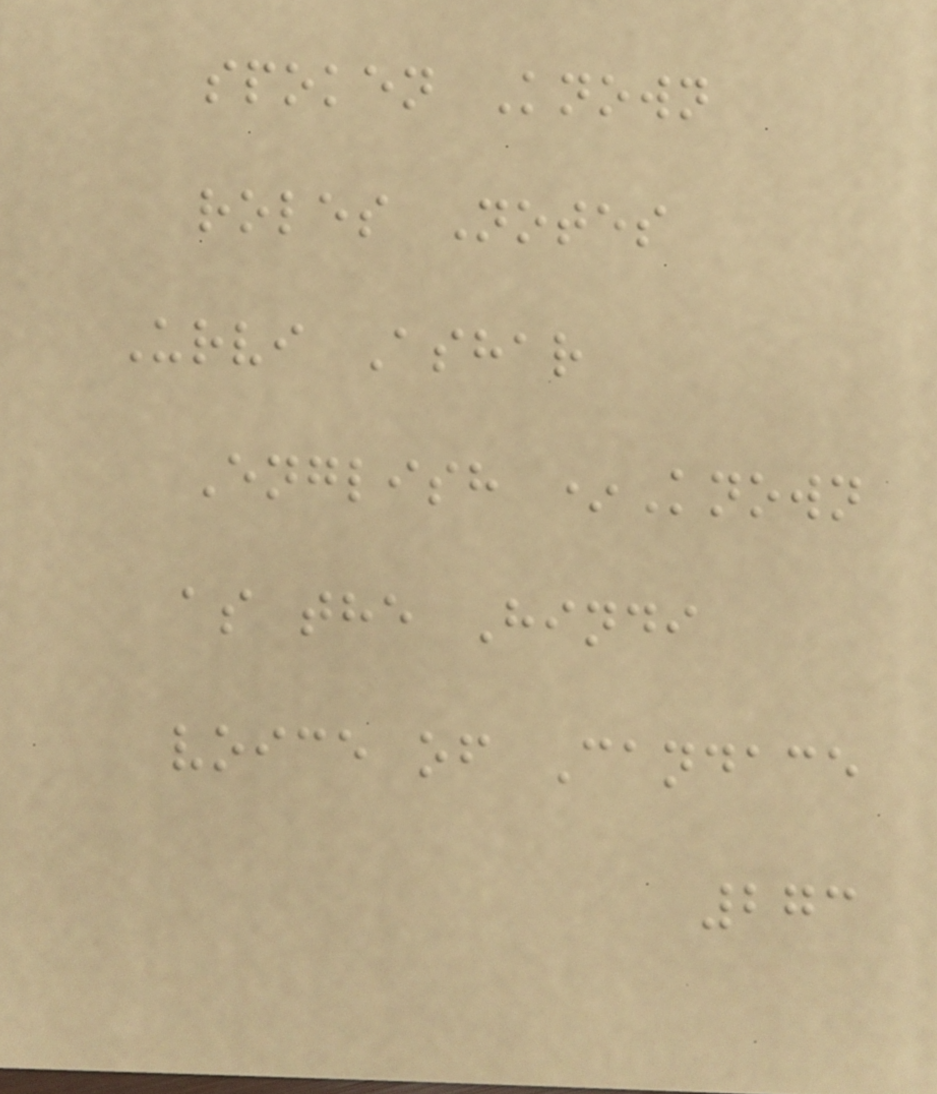spoken Known
roles Notes
Urvi Ashar
English *Known
as the Hindi
voice of Candace
273
